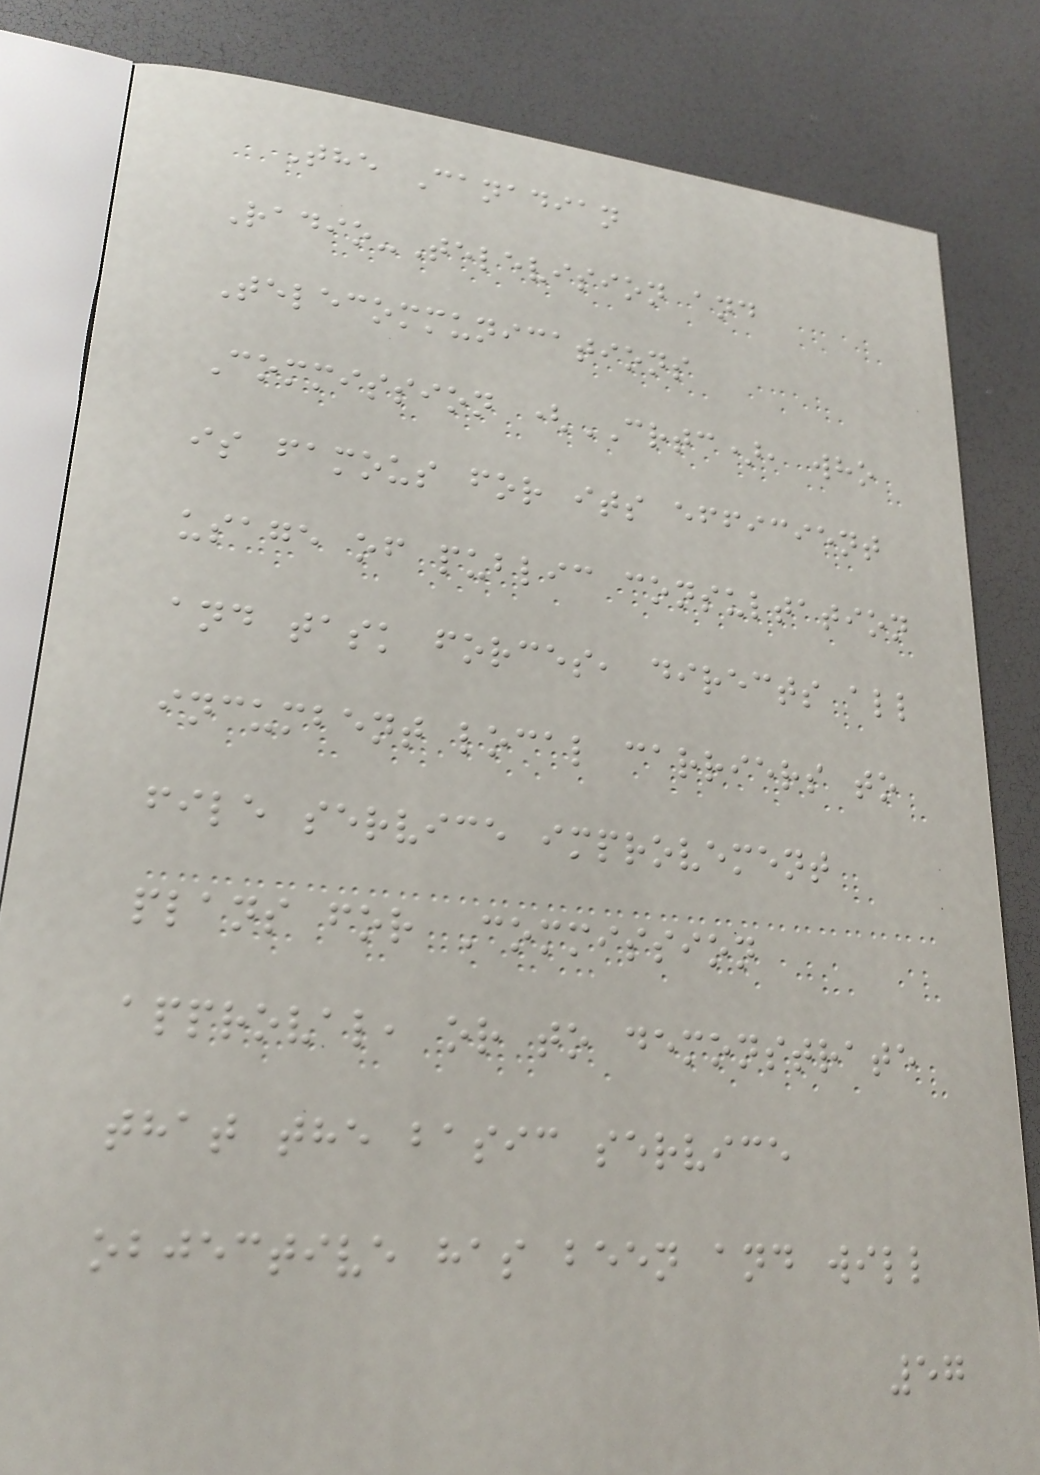The Canadian
Radio-Television and
Telecommunications
Commission (CRTC), who
is famous for its efficient
usage of public consultation
and task forces, directs all
incumbent local carriers to
file service improvement
plans for Commission
approval, or to demonstrate
that the basic service
objective has been and will
57
